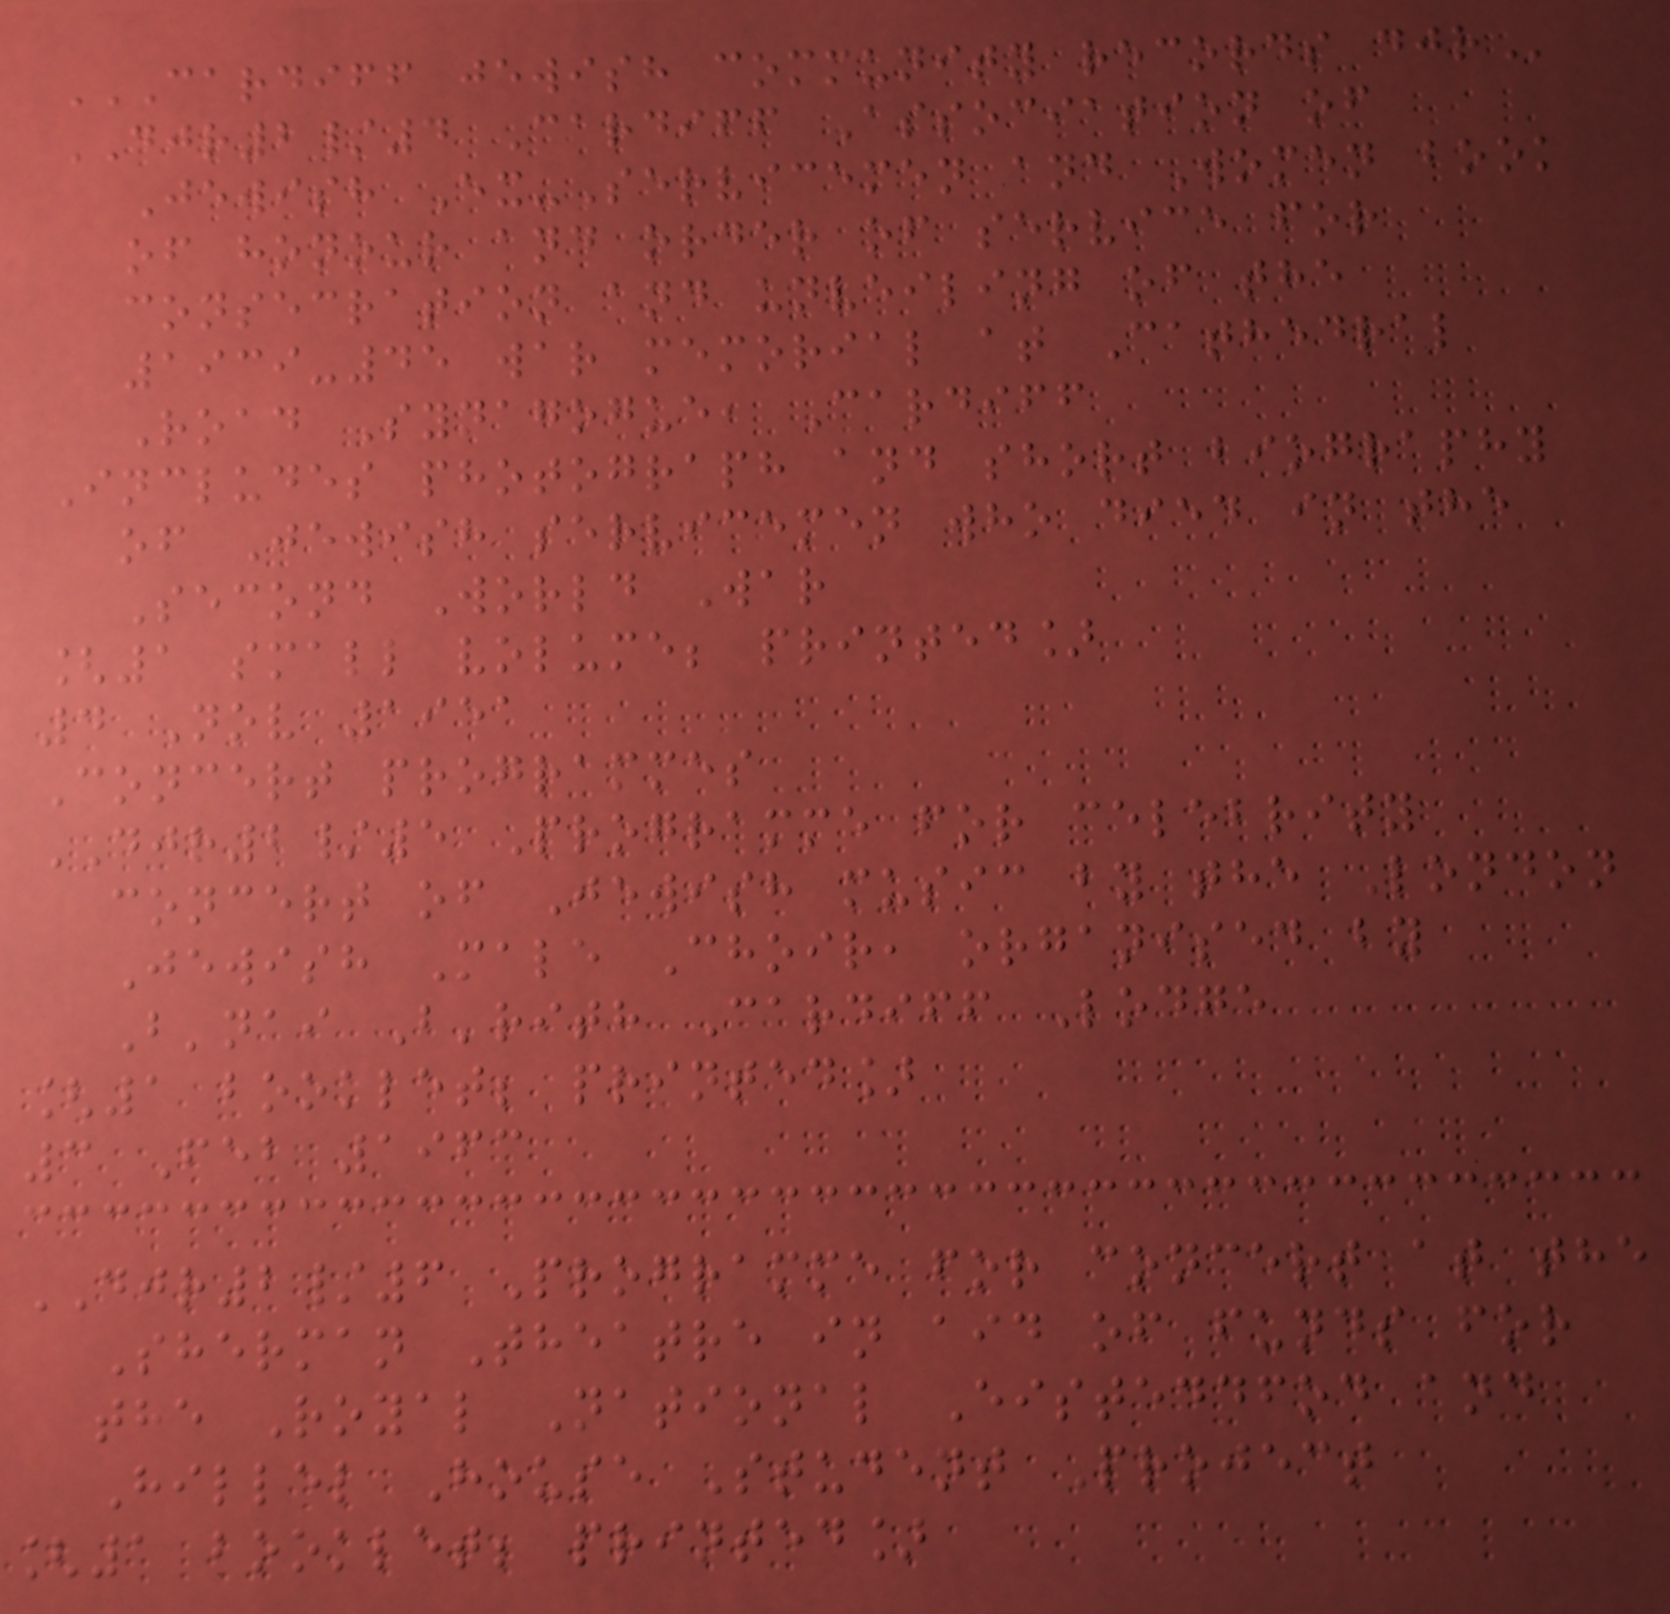CARDIFF JEWISH COMMUNITY RECORDS DJR
DJR2/4 Cardiff Association of
Jewish Ex-Servicemen and Women book
of honour and order of service for
consecration and unveiling of the
1939-45 war memorial at Cathedral
Road Synagogue, Cardiff
Includes photograph and short biography
of Jewish servicemen who died in the
Second World War
[1 small volume; printed]
4 Nov 1951
Concert programmes
DJR2/5 Programme for celebrity
concert of Jewish music by the London
Jewish Male Choir, organised by
B'nai B'rith Cardiff Lodge
[1 booklet; printed]
3 Feb 1963
DJR2/6 Programme for concert at the
Sherman Theatre in aid of funds for
the Royal National Eisteddfod and
Hillel House Student Project
[1 booklet; printed]
